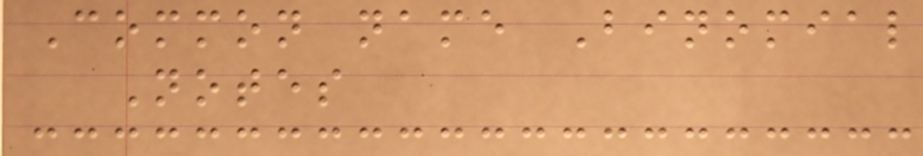Common name Binomial
Notes
